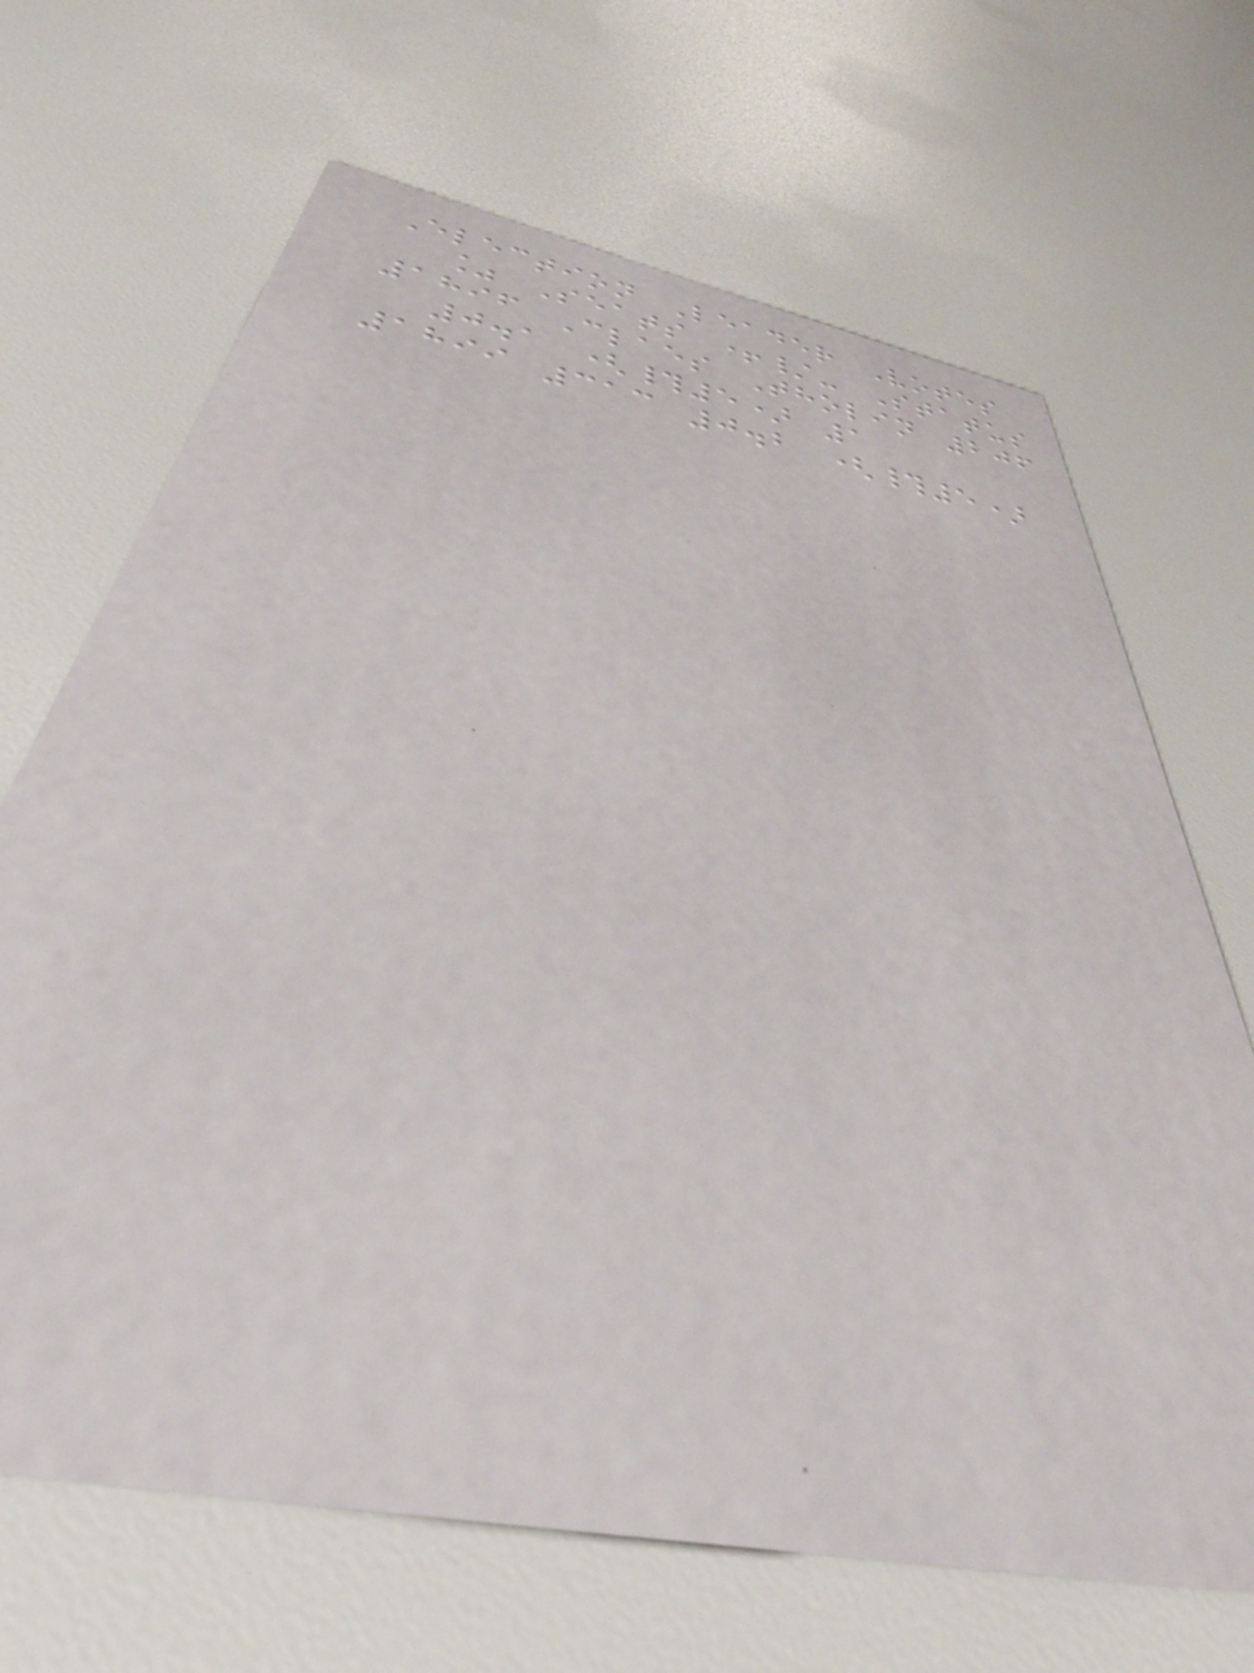Election Leader Votes
% Seats +/- Status
1896 Claes Tholin 206
0.1 (#5) 1
1899 313 0.2 (#5)
